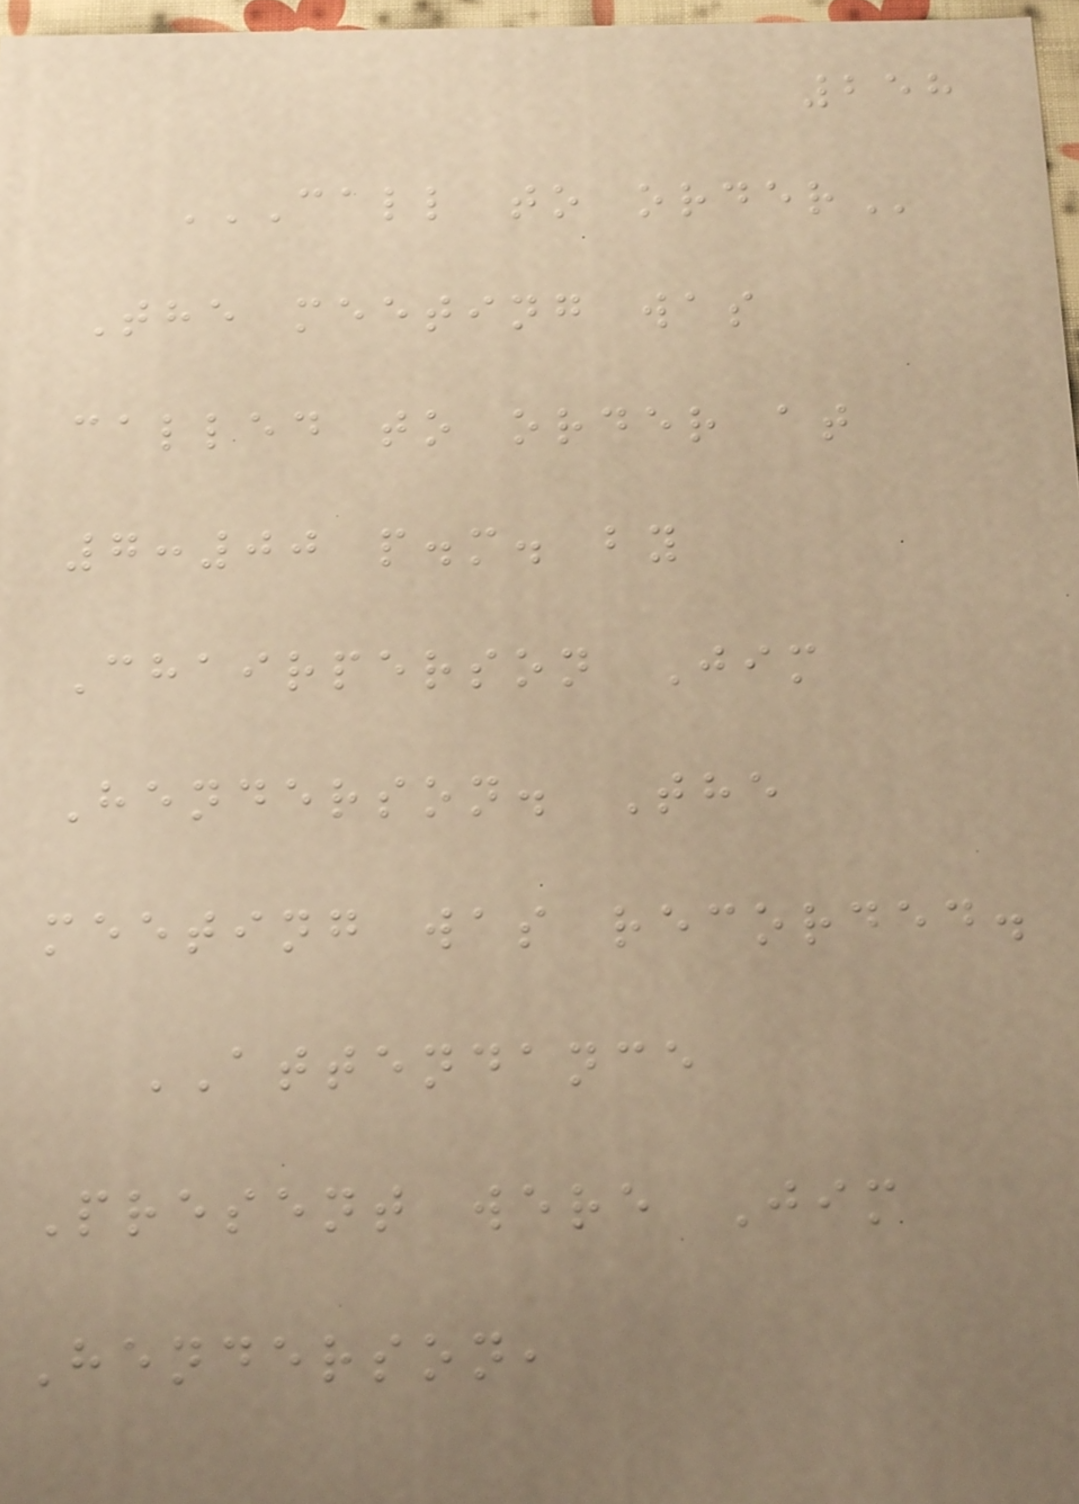258
CALL TO ORDER
The meeting was
called to order at
7:00 p.m. by
Chairperson Jim
Henderson. The
meeting was recorded.
ATTENDANCE
Present were Jim
Henderson,
